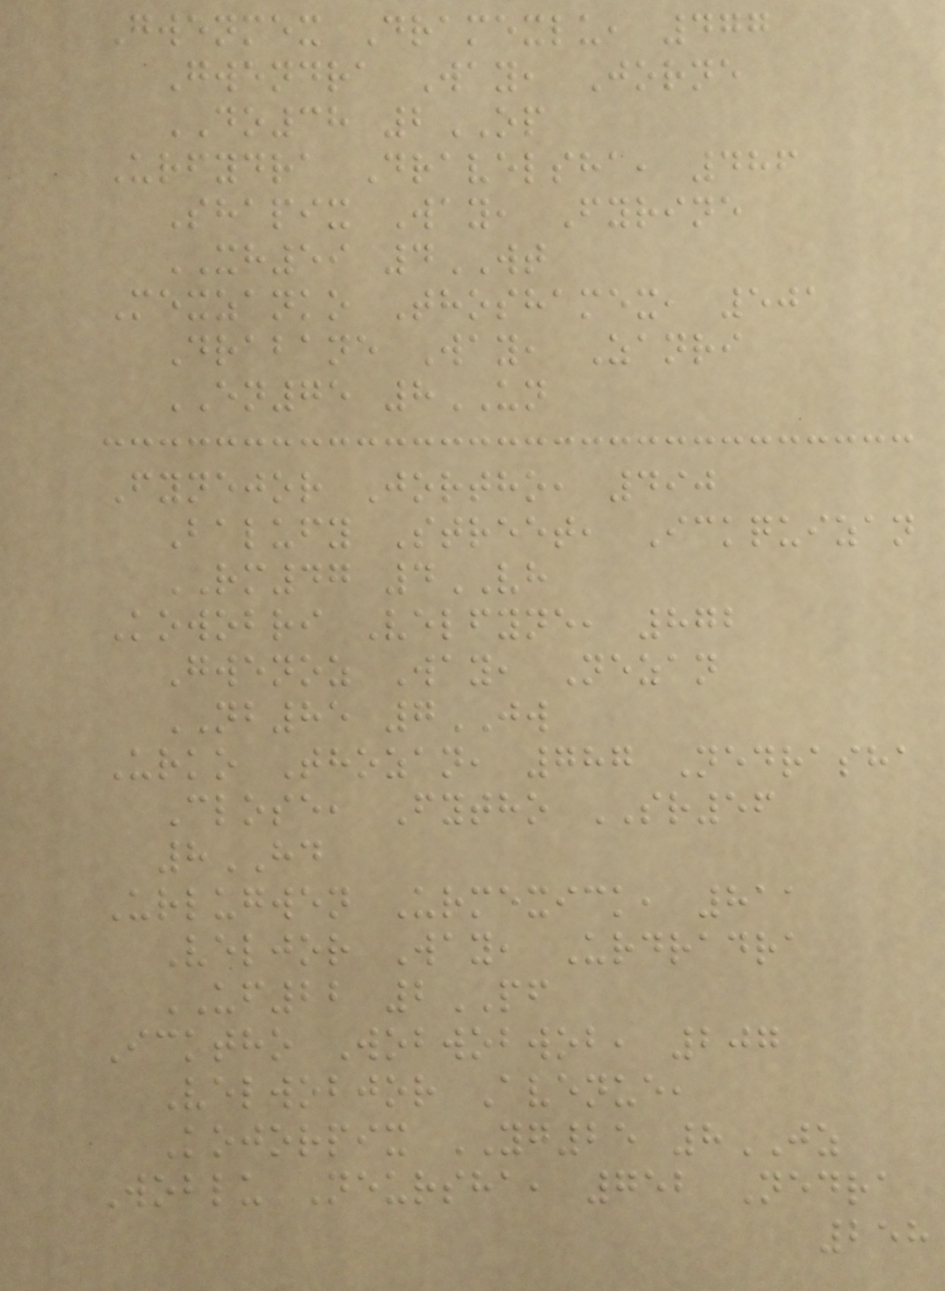Gwenmex Dramexlu, 477
Gwendra Way, Jorne
DO38 2OP
Urfydra Dravelsha, 486
Shapix Way, Fyrine
XH59 4WT
Mexzanko Thoshamex, 501
Drabane Way, Zanri
EN75 8UN
Fynejor Jortho, 490
Balufy Street, Ickquizan
RM47 4VH
Kowobri Velfyne, 872
Gwenoz Way, Nezan
NB85 7JW
Urko Thozan, 787 Nedrasha
Close, Fytho SR56
8HD
Urlugwen Urmexick, 811
Veljor Way, Urdradra
UF22 2PF
Icktho Wobwobwob, 207
Velwobjor Avenue,
Kojorpix YG25 8JZ
Woblu Neursha, 752 Nedra
258
